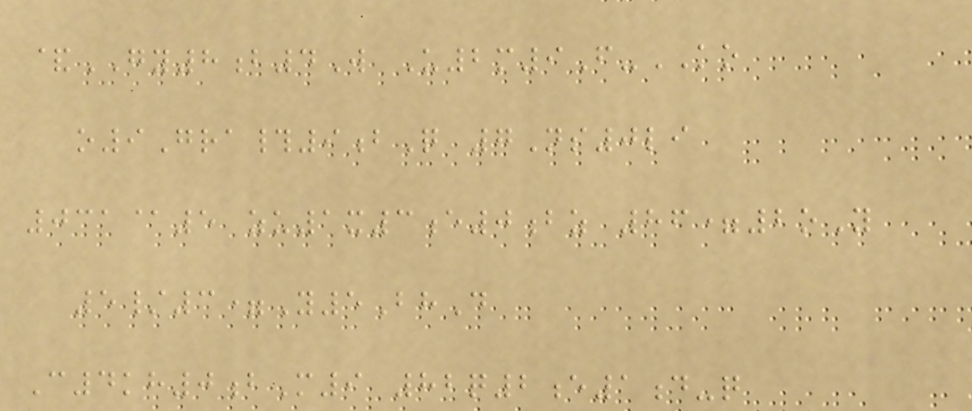&GY8b4W U2m9F-KO
o9Gra#9bQ 7Ns0li
031@5 zu1x3e0bz 86=2oY
5/3=Y5BhD
C4kh0bM9 82q2e1d-q
